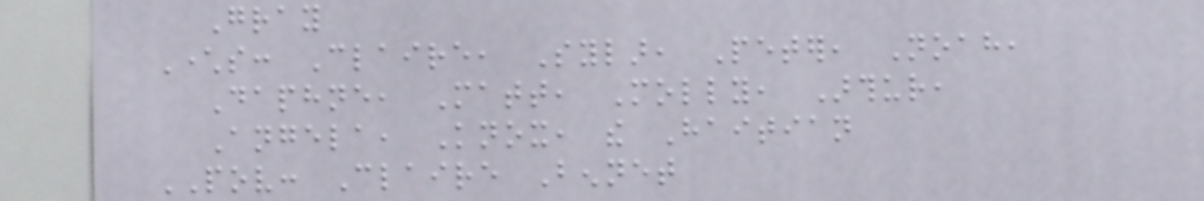Gray
Characters: Claire, Sylar, Peter, Noah,
Daphne, Matt, Molly, Arthur,
Angela, Knox, the Haitian
POV: Claire Bennet
